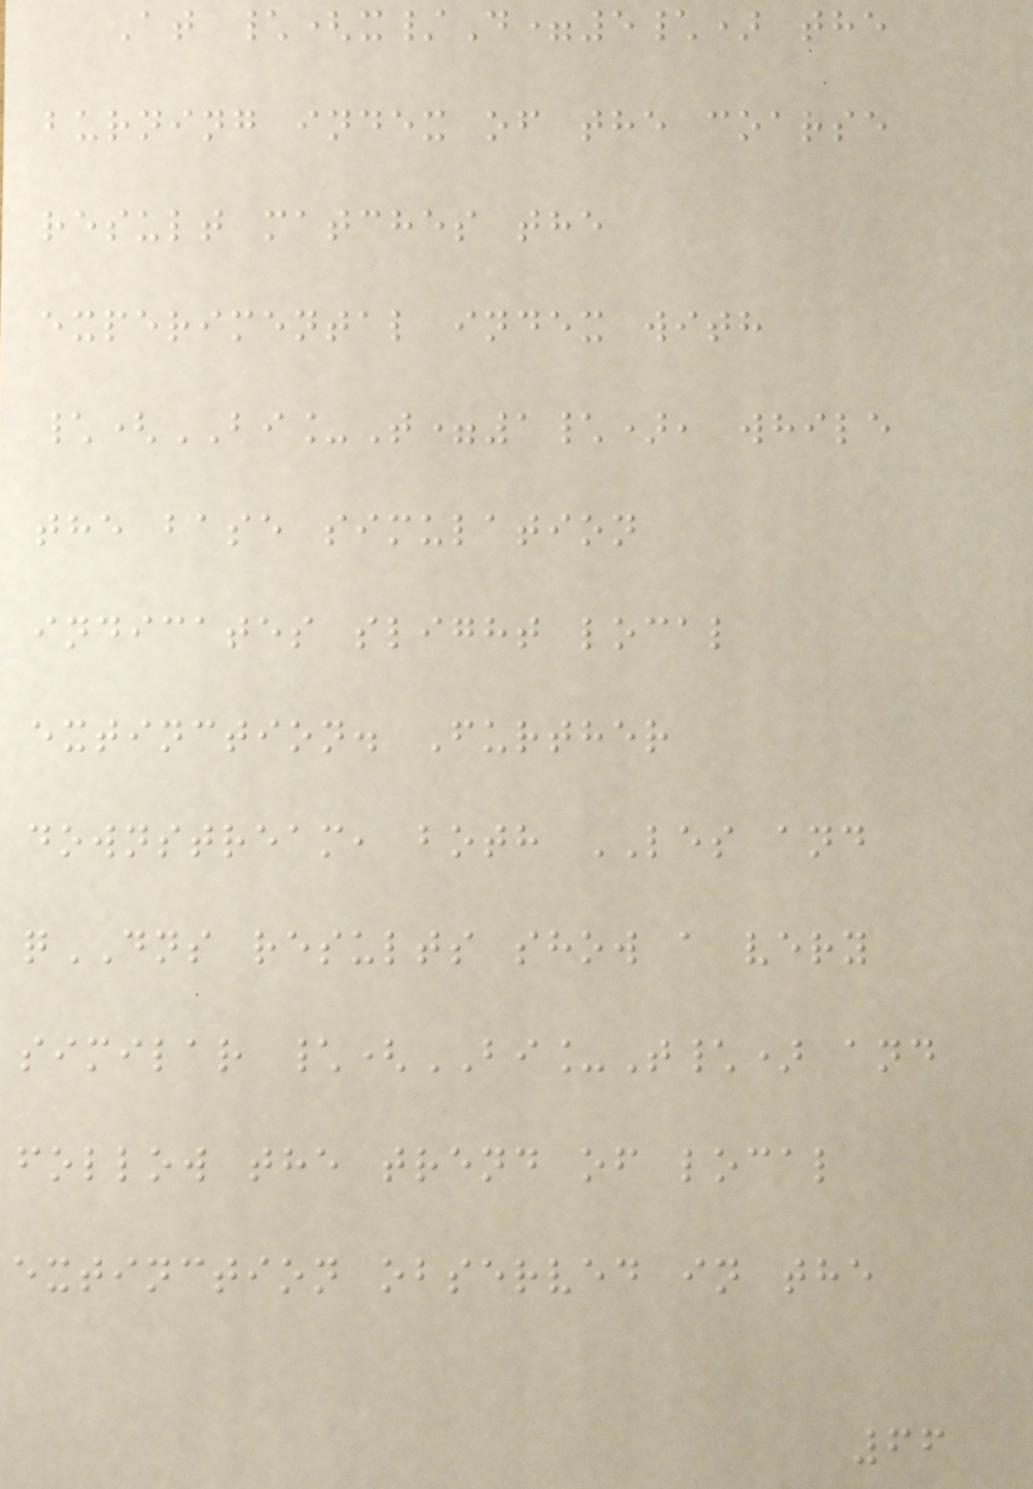At \(x/D=5\) the
burning index of the coarse
result matches the
experimental index with
\(BI_T=1\), while
the base simulation
indicates slight local
extinction. Further
downstream, both LES and
qDNS results show a very
similar \(BI_T\) and
follow the trend of local
extinction observed in the
66
